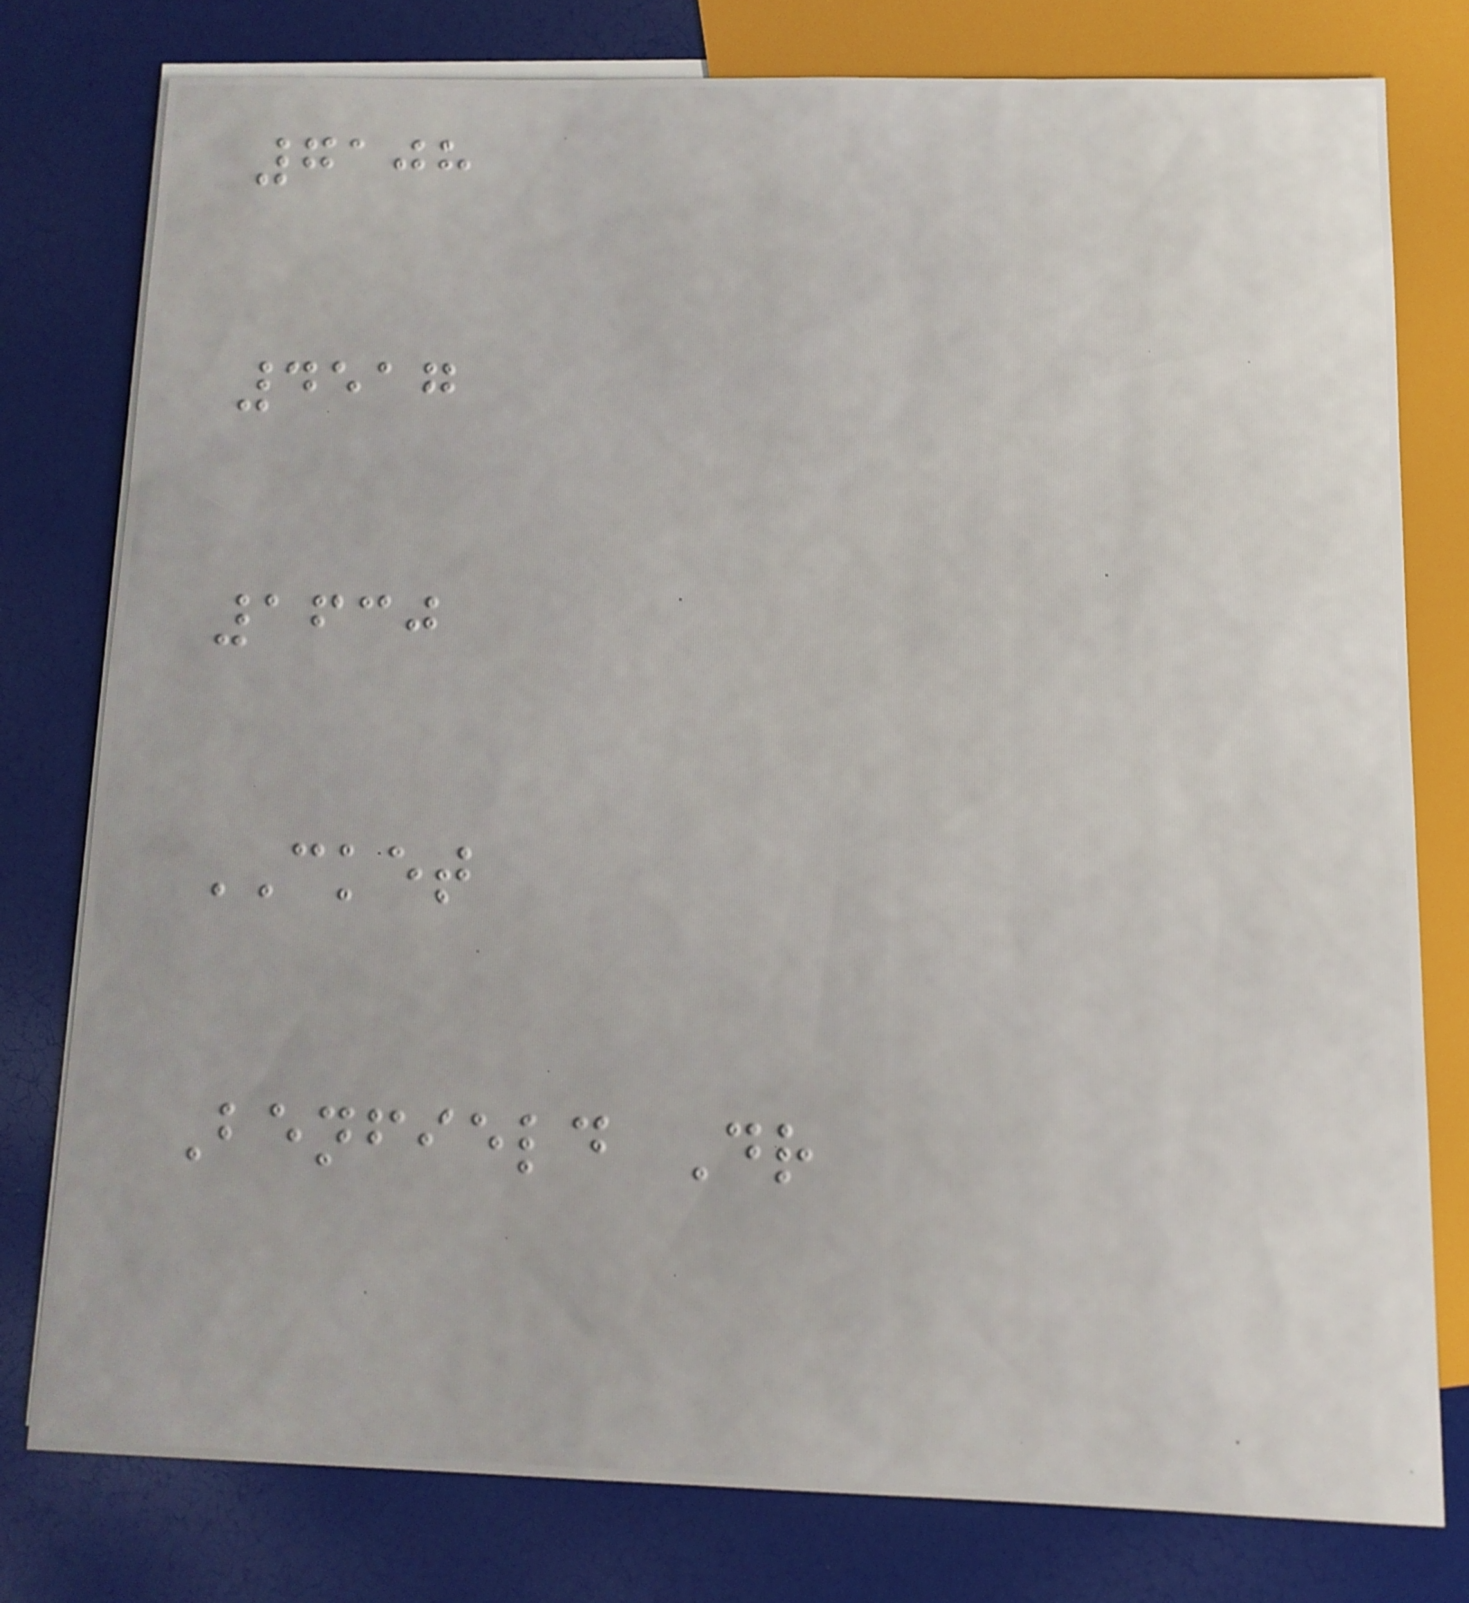7108
4517
1630
CKET
Benfield Dr
